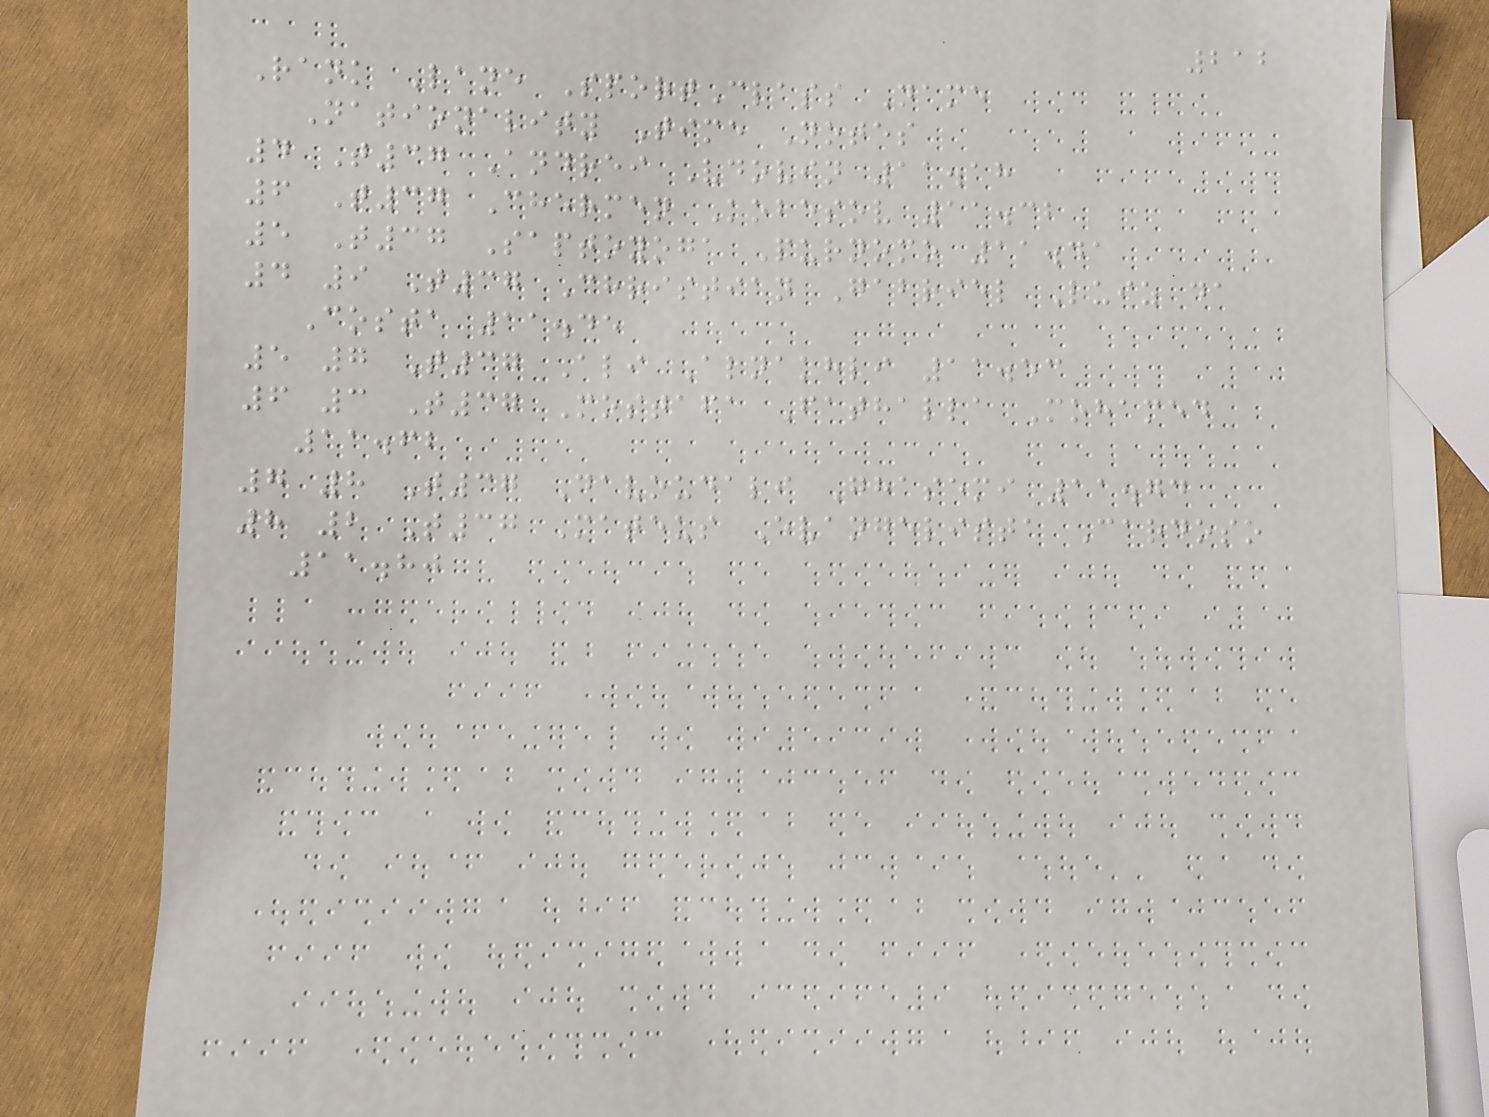212
Rank Lane SportClass Name
Nationality Time Notes
4 T37 Andrei Vdovin 11.18
6 T37 Chermen Kobesov 11.32
5 T37 Saptoyoga Purnomo 11.41
4 9 T37 Christian Gabriel Luiz da
Costa 11.45
5 7 T37 Ali Alnakhli 11.53
6 3 T37 Mostafa Fathalla Mohamed
11.62
7 8 T37 Davoudali Ghasemi 11.74
8 2 T37 Mateus Evangelista Cardoso
11.80
